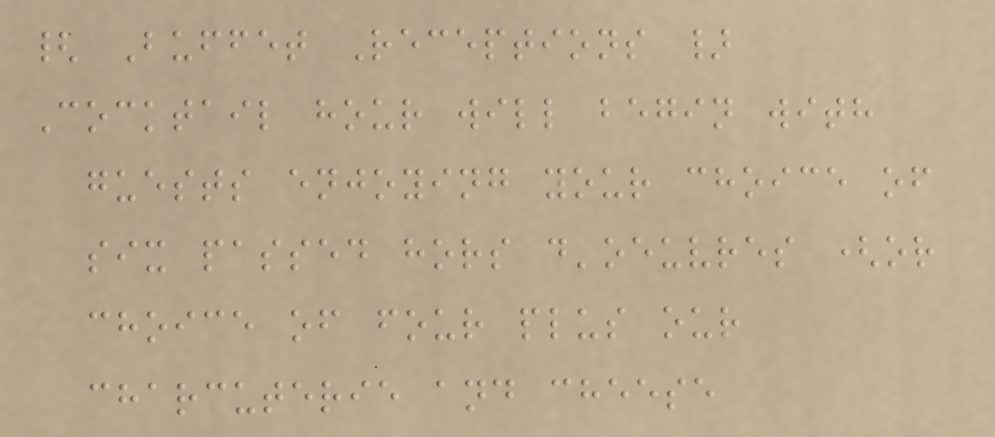{ Buffet Receptions }
Cocktail hour will begin with
guests enjoying your choice of
six passed hors d'oeuvres (or
choice of four plus our
charcuterie and cheese
